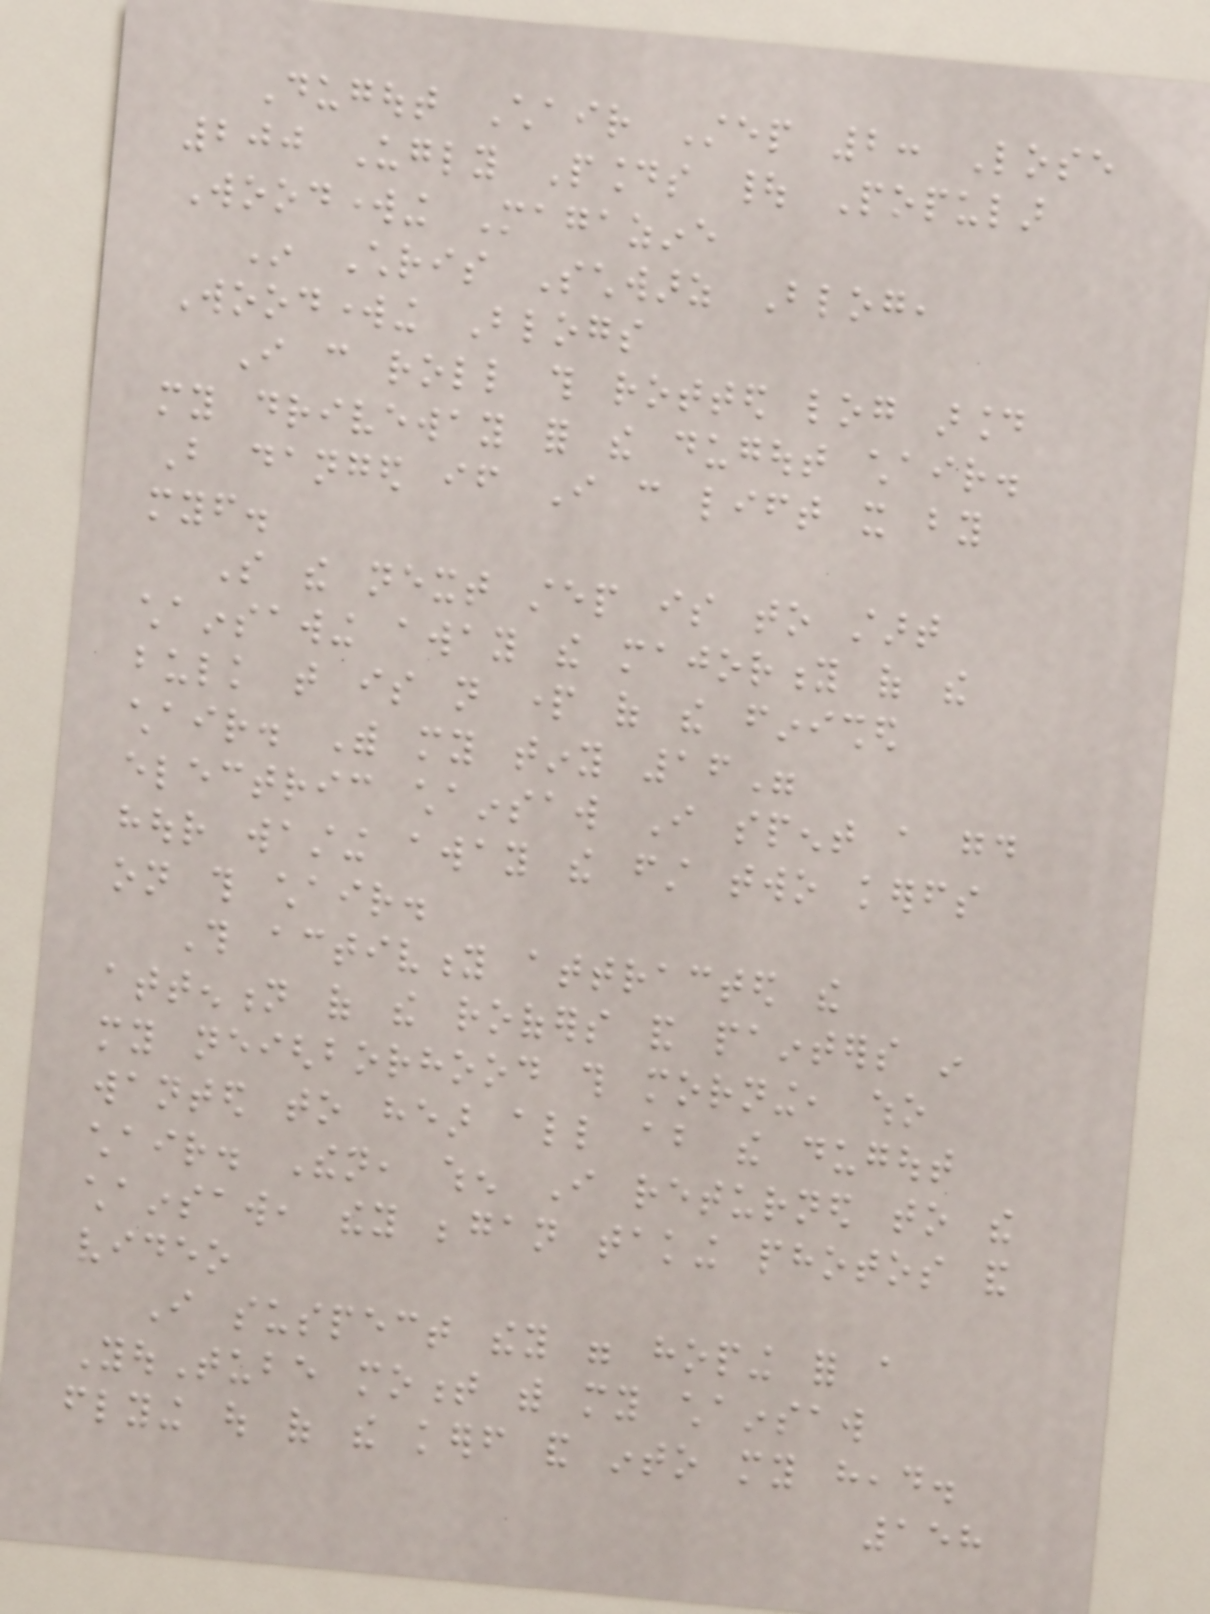Dugout Chair Step 2: Lose
200 Ugly Pounds | Popular
Woodworking Magazine
In Chris Schwarz Blog,
Woodworking Blogs
I can roll this rotted log around
my driveway for the dugout chair.
But danged if I can lift it by
myself.
So the next step is to start
chainsawing away the majority of the
bulk that is not part of the finished
chair. With my tiny 16"
electric chainsaw I spent a good
hour wasting away the first two kerfs
on this chair.
This activity attracted the
attention of the roofers and painters in
my neighborhood this morning, who
wanted to hear all about the dugout
chair. Then, when I returned to the
chainsaw, they began taking photos and
video
I suspect they were hoping for a
YouTube moment with my chainsaw
flying out of the kerf and into my head.
158
